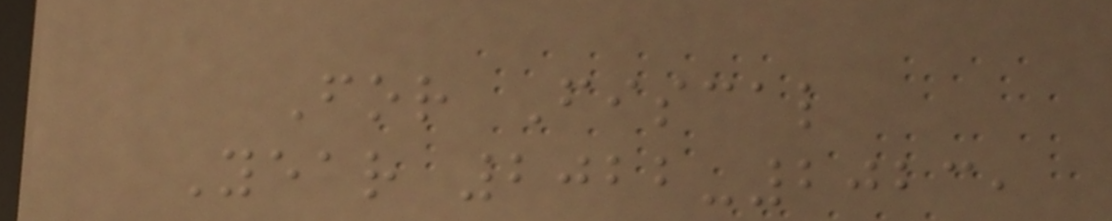For Fiscal
Year 2022-2023,
